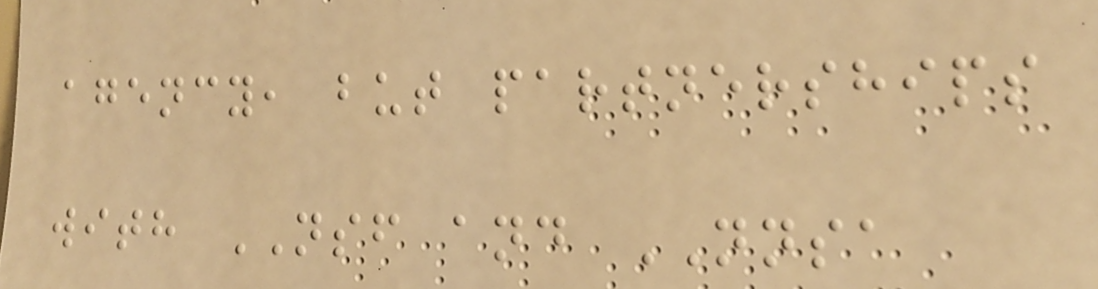agency, but partnerships
with NSF and NNSA
